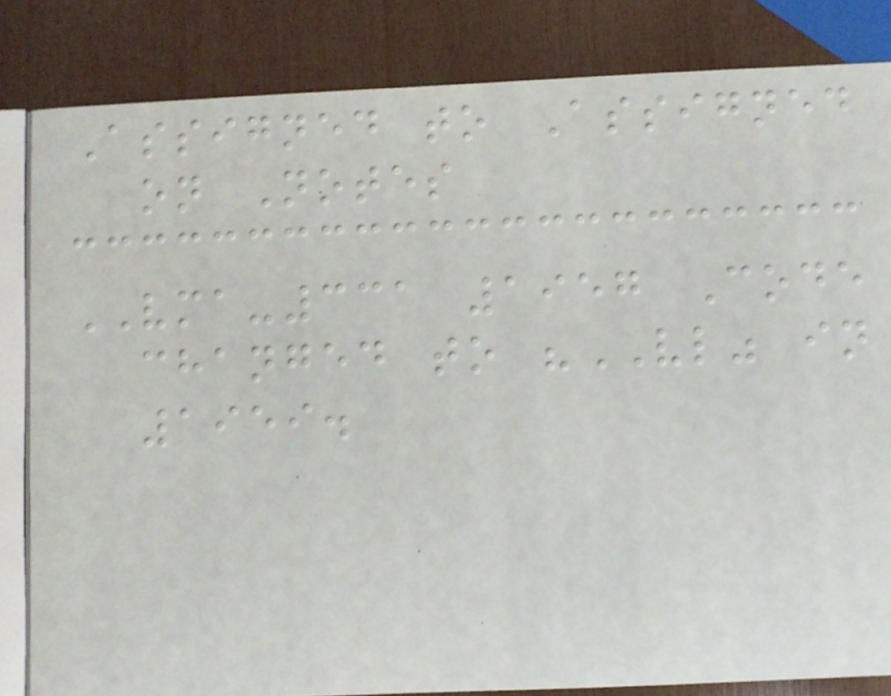Assigned to Assigned
on Notes
VMA-331 1957 Code
changed to "VL" in
1959.
